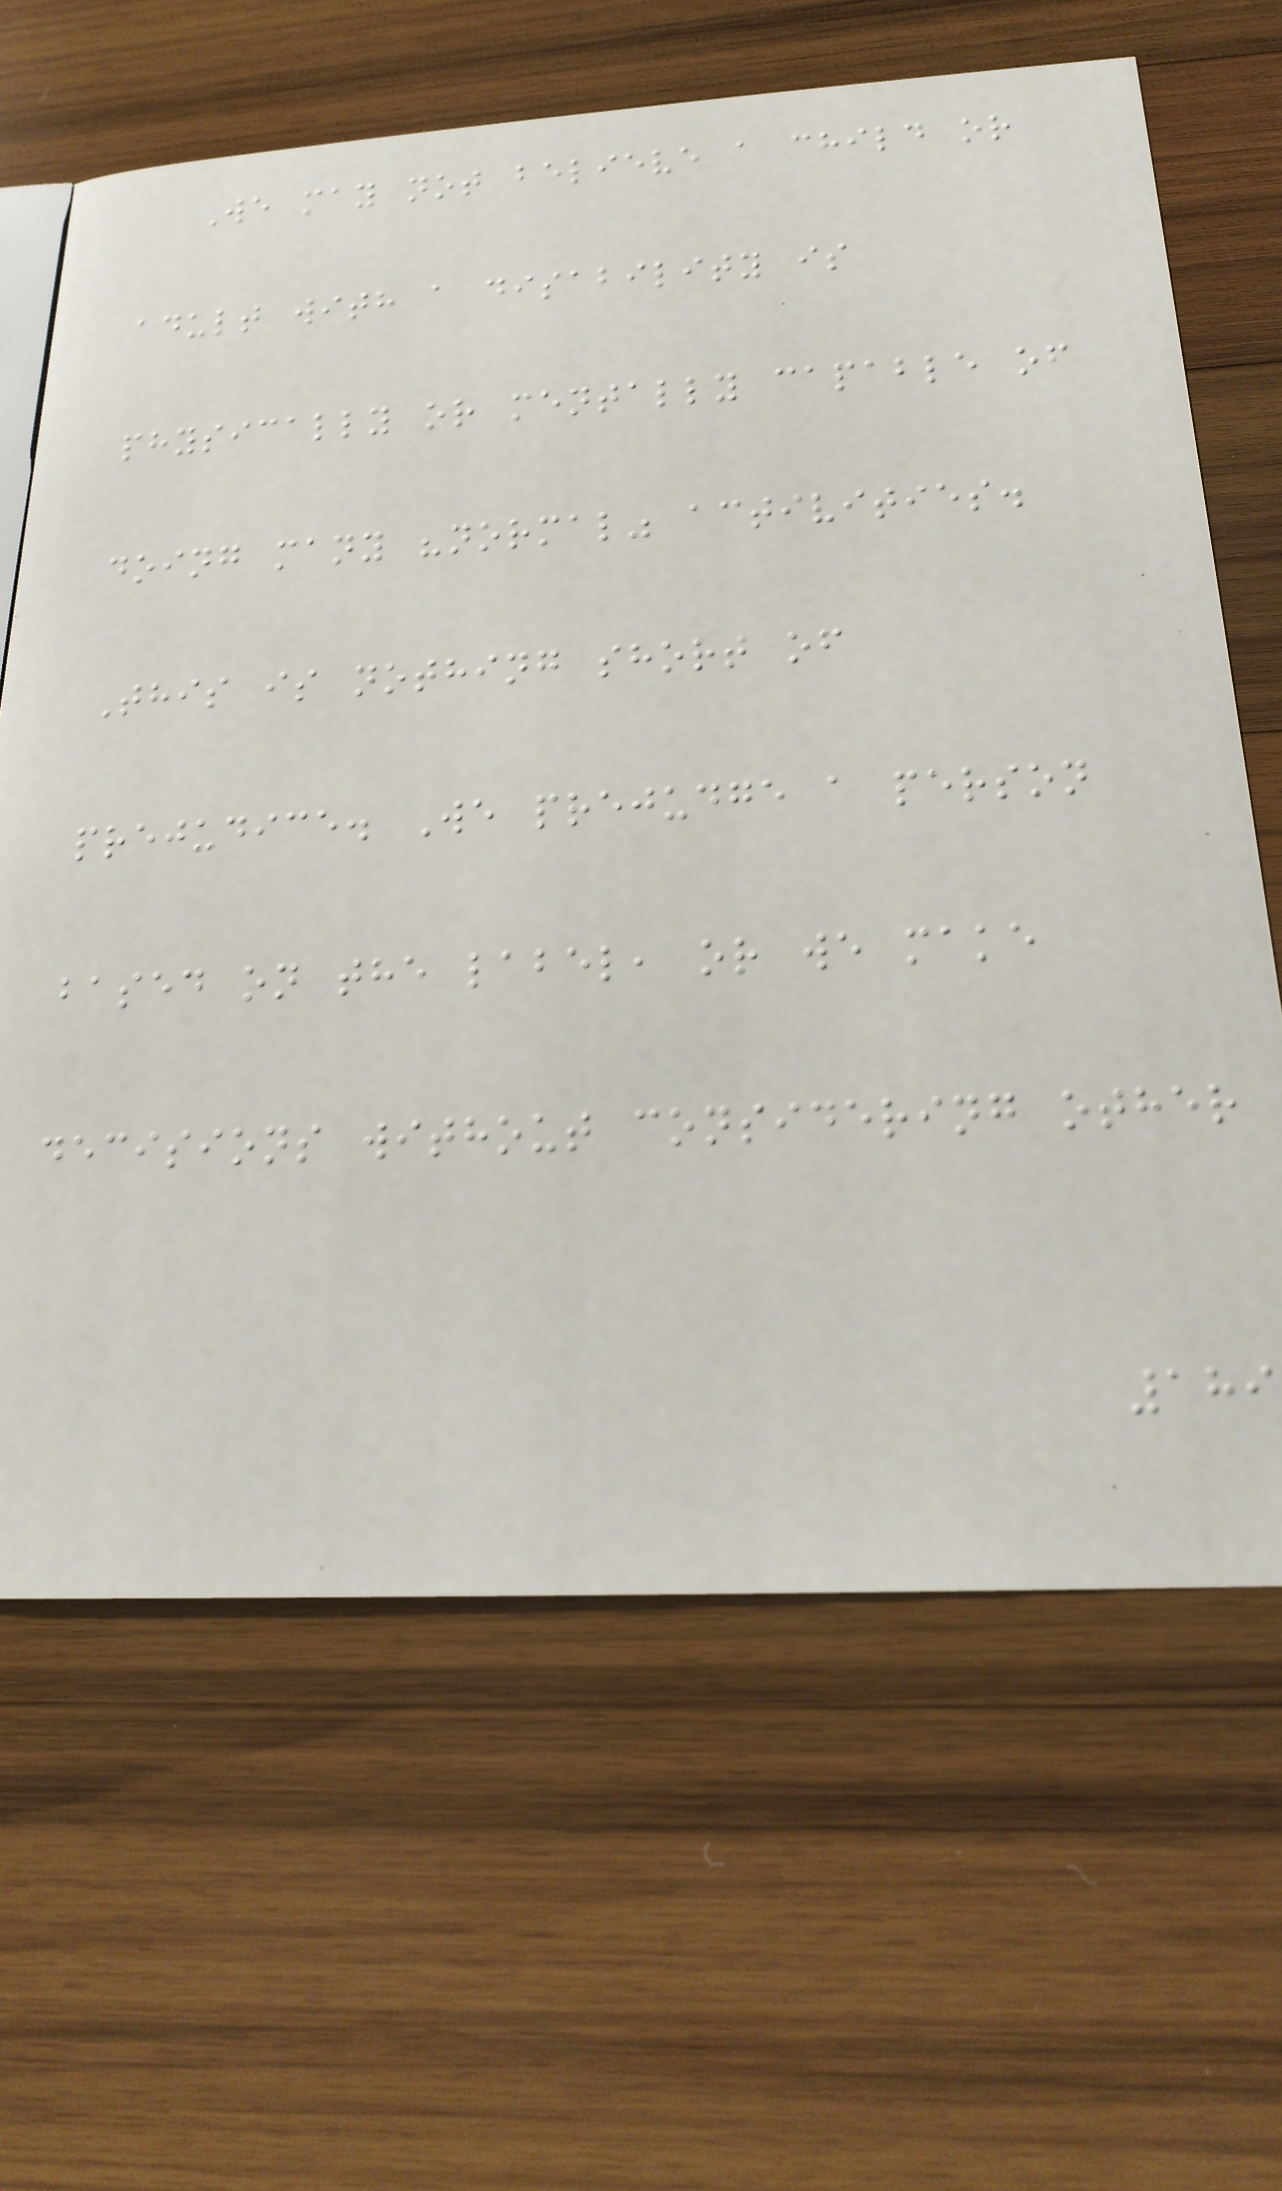We may not believe a child or
adult with a disability is
physically or mentally capable of
doing many "normal" activities.
This is nothing short of
prejudice. We prejudge a person
based on the label, or we make
decisions without considering other
189
